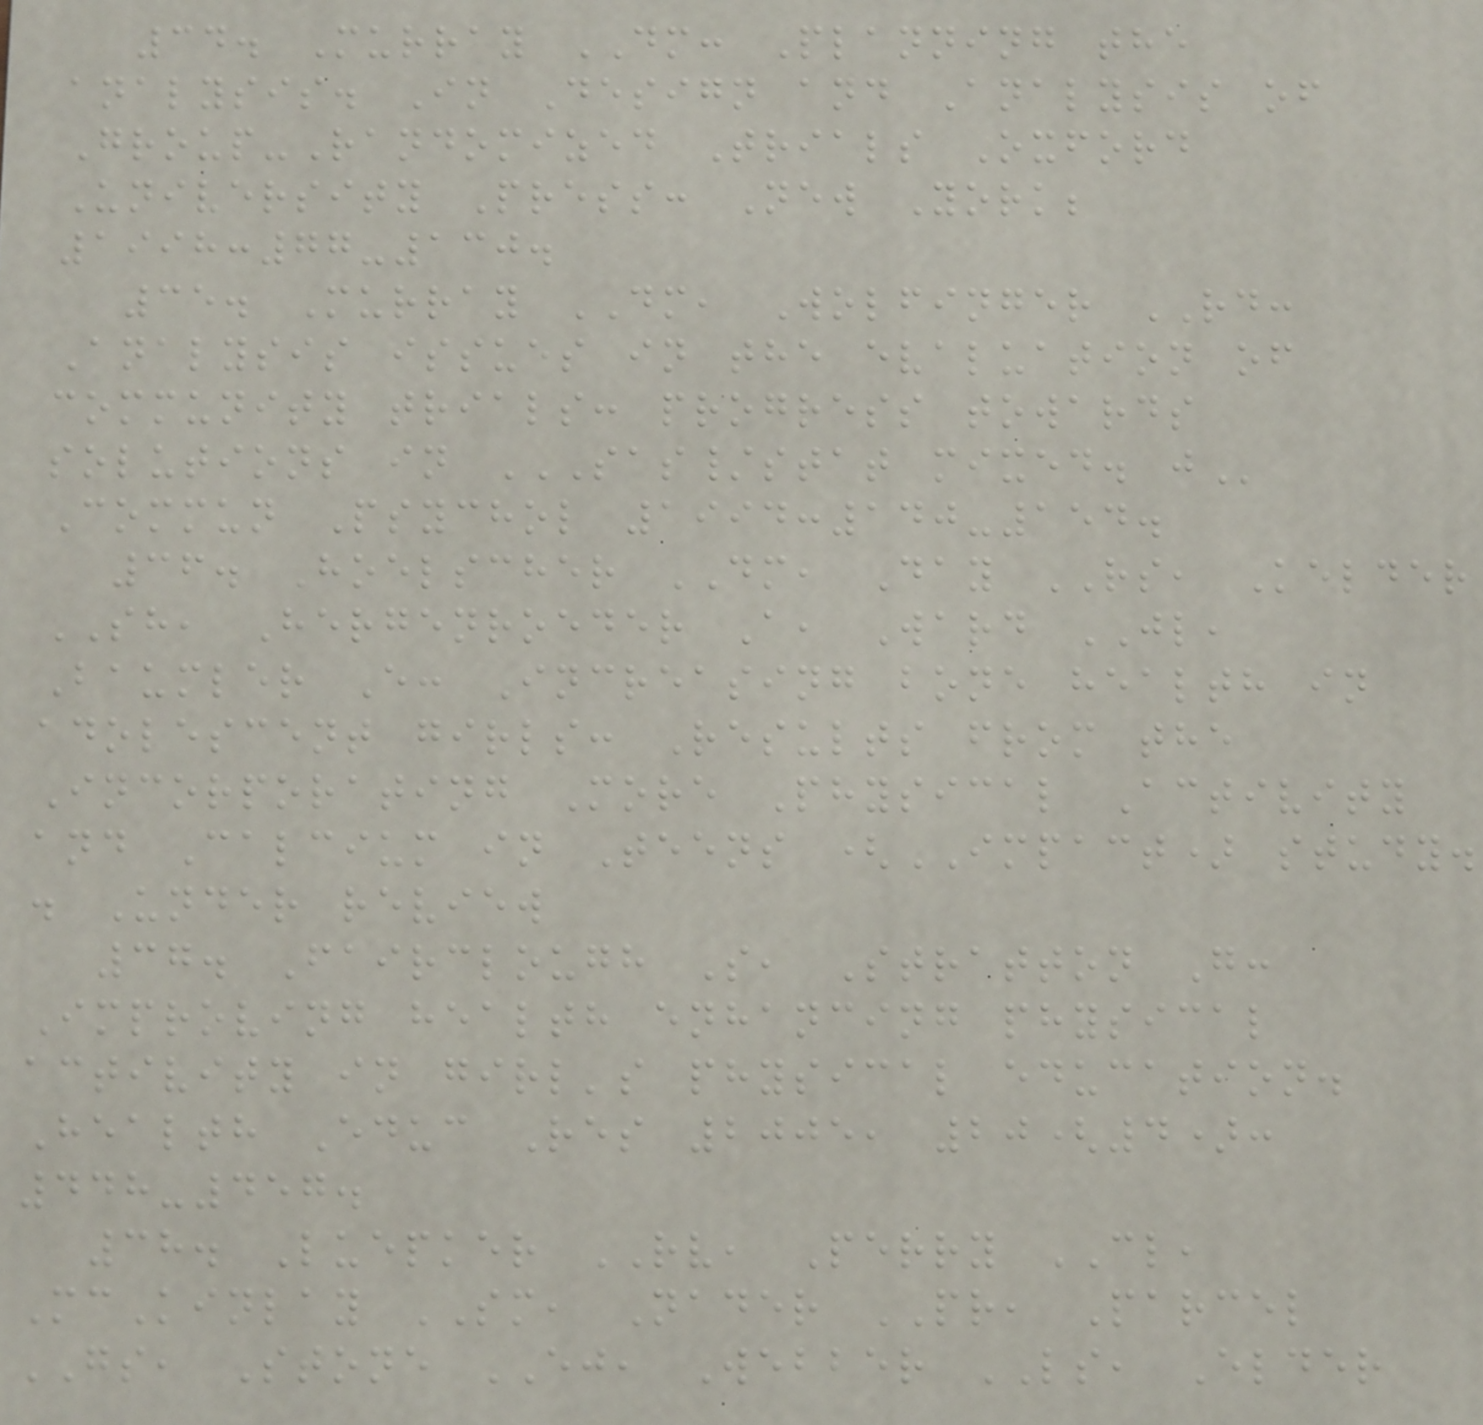34. Murray DM: Planning the
analysis. In Design and Analysis of
Group-Randomized Trials Oxford
University Press: New York;
1998:77-130.
35. Murray DM, Wolfinger RD:
Analysis issues in the evaluation of
community trials: progress towards
solutions in SAS/STAT MIXED. J
Commun Psychol 1994:140-154.
36. Hoelscher DM, Day RS, Kelder
SH, Hergenroeder A, Ward JL,
Baumler E: Increasing bone health in
adolescent girls: Results from the
Incorporating More Physical Activity
and Calcium in Teens (IMPACT) study.
. Under review
37. Fairclough S, Stratton G:
Improving health enhancing physical
activity in girl's physical education.
Health Educ Res 2005, 20(4):
448-457.
38. Luepker RV, Perry CL,
McKinlay SM, Nader PR, Parcel
GS, Stone EJ, Webber LS, Elder
